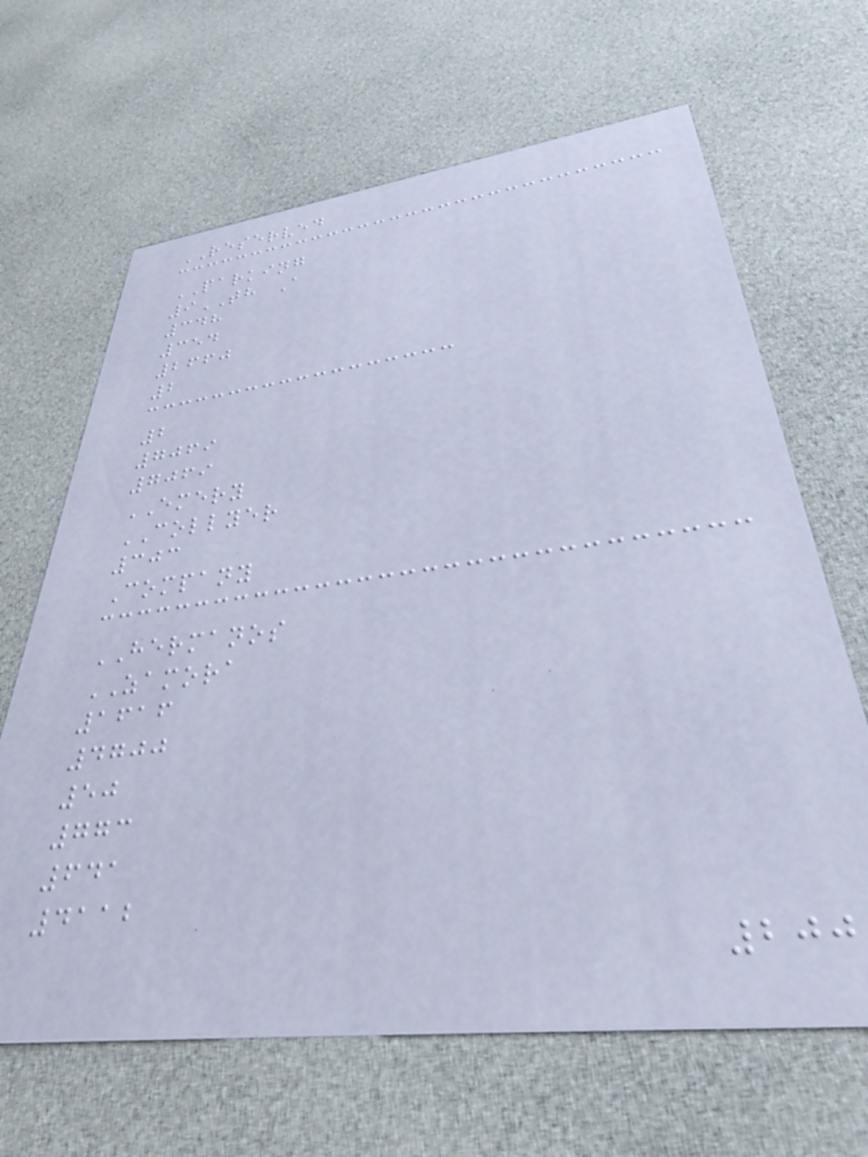RESERVED
PARKING
9TH A
348
354
2660
2
2
7069
7069
EMERY
COLLYER
303
Company
HERMANOS
ZAMORA
1616
4700
50
773
641
4112
200
